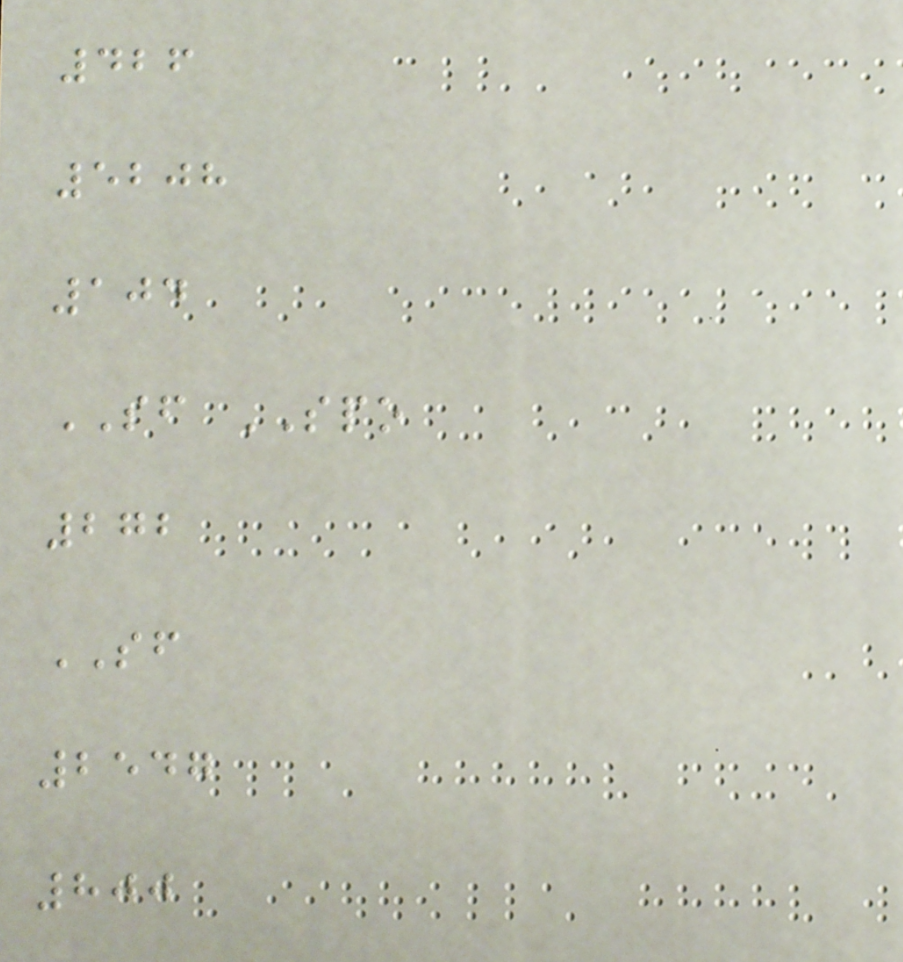426
5208
104
SF SPO
272
SF
2547
800
